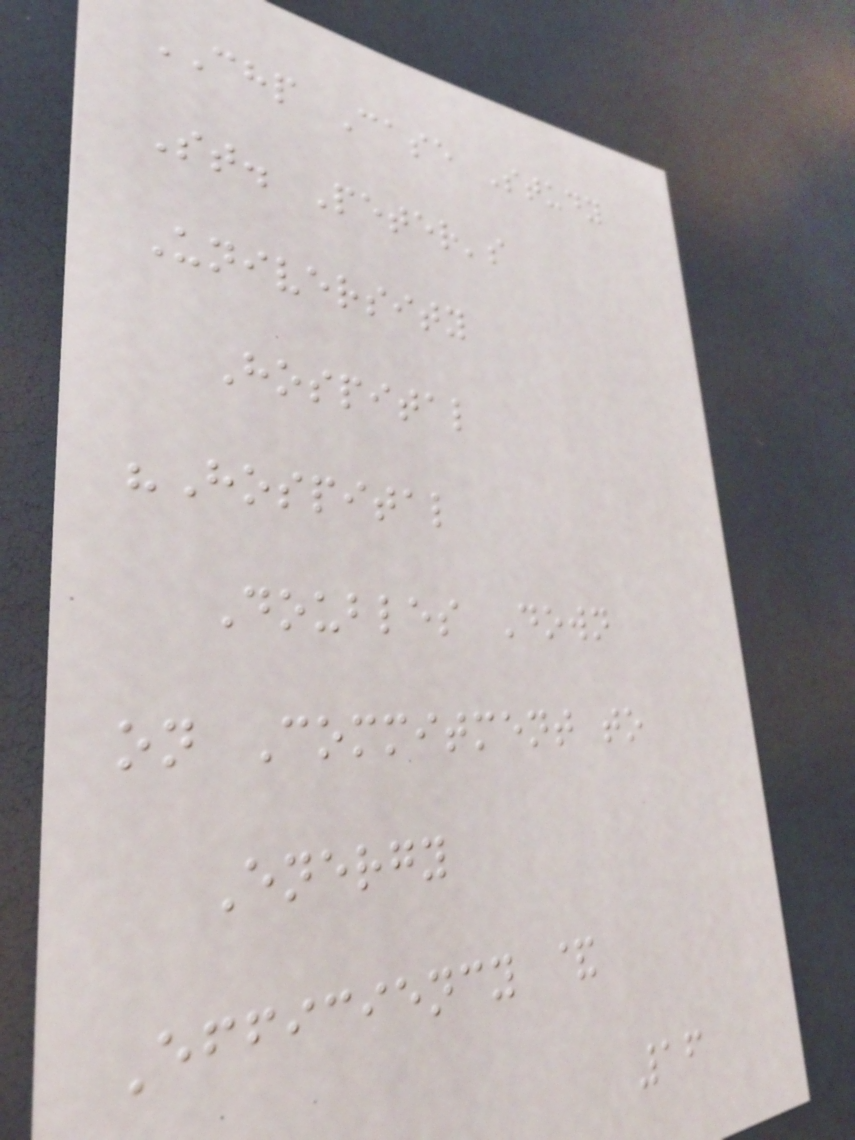CHP Case Study
St. Peter's
University
Hospital
"Hospital
Doubles Down
on Commitment to
Energy
Efficiency &
16
